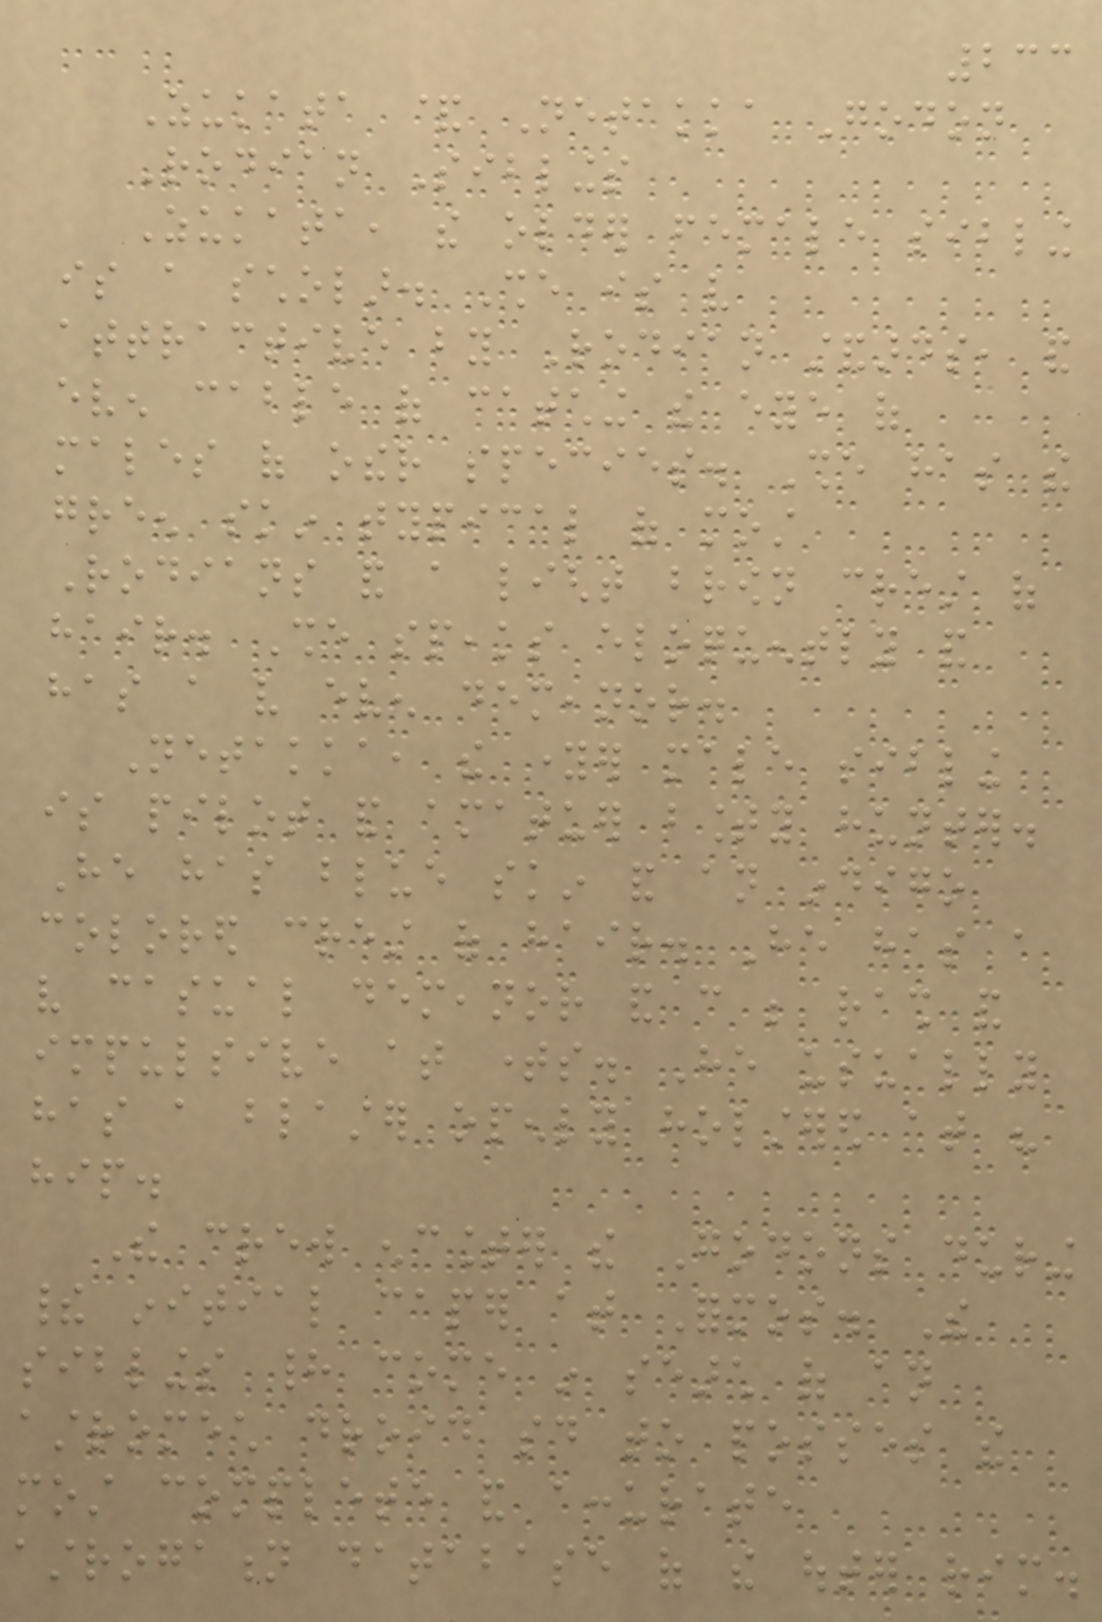233
Zukata & Netakka Godon
Rodian Siblings
Zukata, the older female sibling
is a scholar. She is very
attractive by Rodian standards, and
even cable of catching the eye of
males of other species. She has the
green skin typical of most
Rodians and a light brown crest of
hair. She speaks eloquently and
has a very even demeanor.
Netakka, the younger male sibling
is pilot and amatuer bounty hunter.
He has blue skin and an indigo
colored crest of hair. He has a
very casual demeanor and can be rash and
impulsive at times. He usually
has a blaster openly holstered at his
hip.
The crew encounter the Godons during
their initial caper at Formos. The
siblings had come in search of an
astromech droid said to posses the
most complete and accurate
astrogation database of the outer rim.
